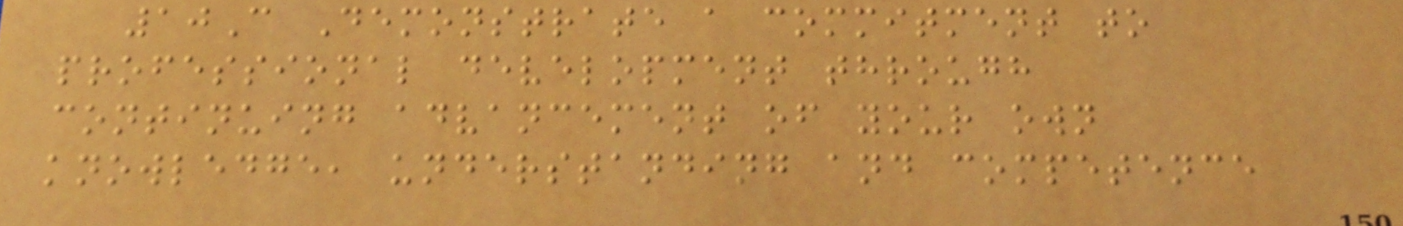10C Demonstrate a commitment to
professional development through
continuing advancement of your own
knowledge, understanding and competence
